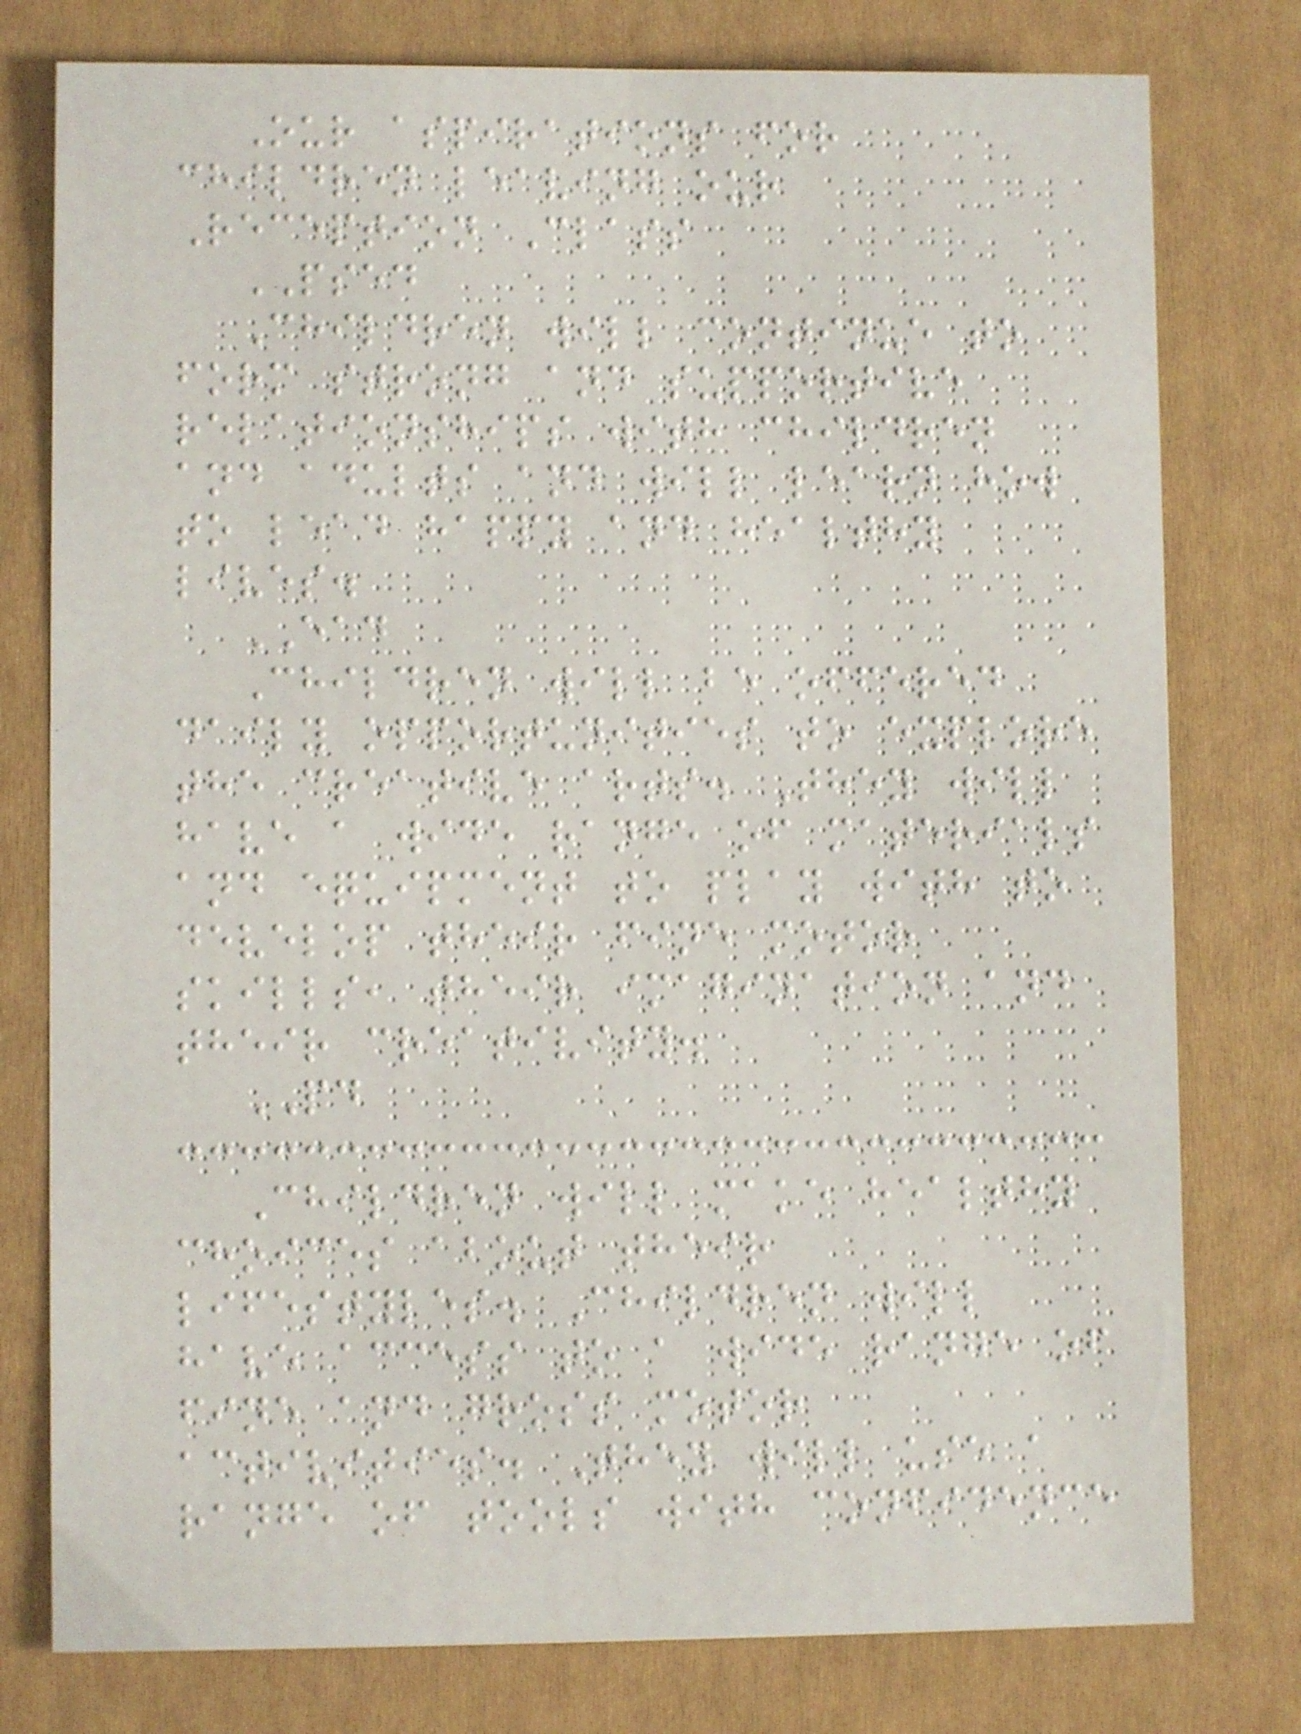Our aspirations for
children leaving our
Reception Class
PSED
Children will continue to
form strong and supportive
relationships with children
and adults and will learn how
to lead happy and healthy
lives.
EAD
Children will be offered
daily opportunities to explore
the creative arts. They will
have a wide range of materials
and equipment to play with to
develop their fine motor
skills, their imagination and
their creativity.
PD
Children will make healthy
choices about their
lifestyles. Children will
have access to a wide range of
fine and gross motor
activities. They will use a
range of tools with confidence
